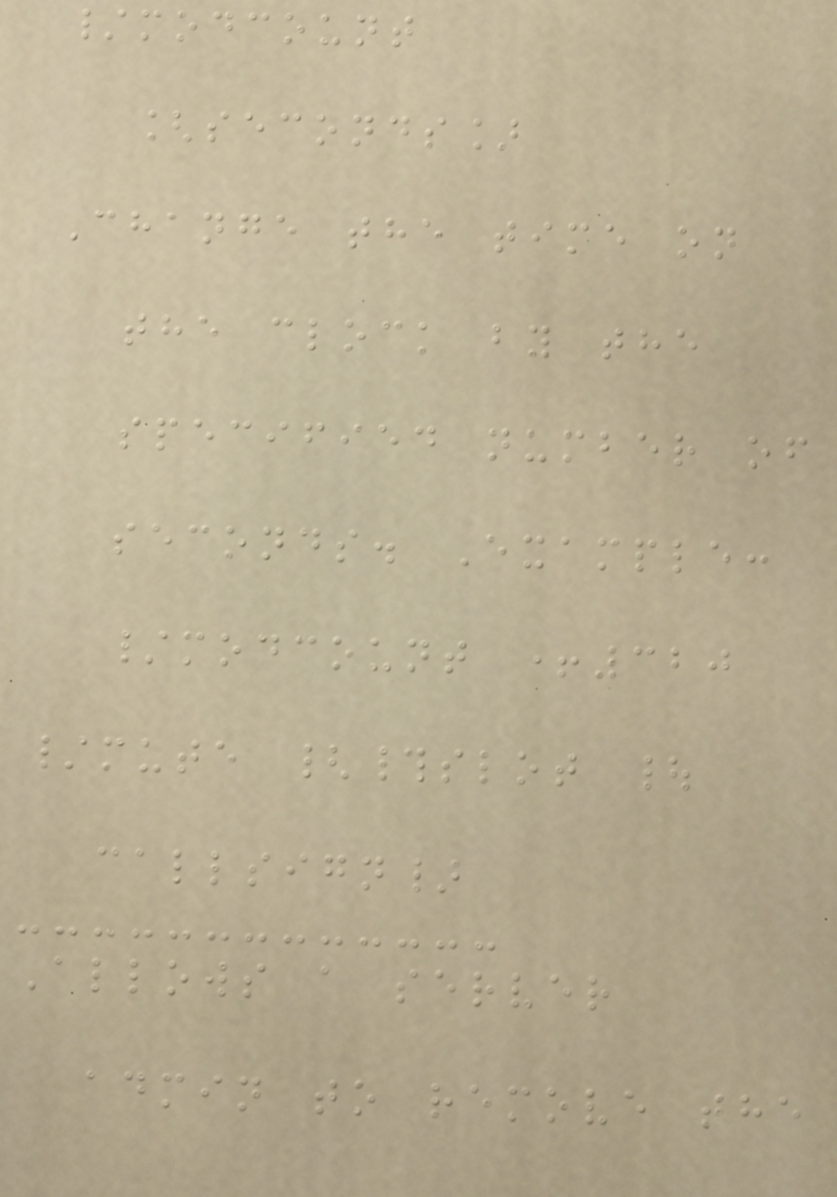/modcount
[seconds]
Change the time on
the clock by the
specified number of
seconds. Example:
/modcount +320
/mute {#slot |
callsign}
Allows a server
admin to remove the
